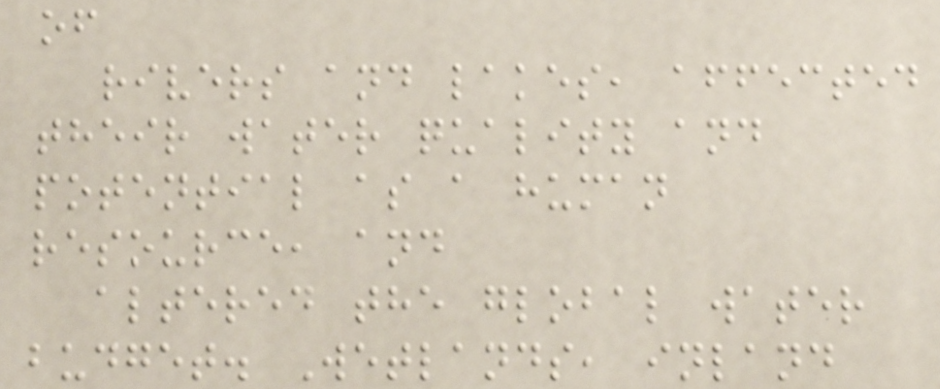of
rivers and lakes, affected
their water quality and
potential as a human
resource, and
altered the global water
budget. Wetlands, inland
